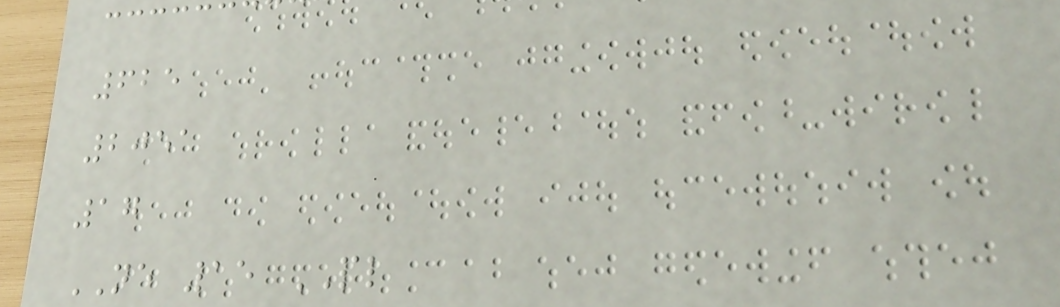625
2051
17
NE 15 PL
